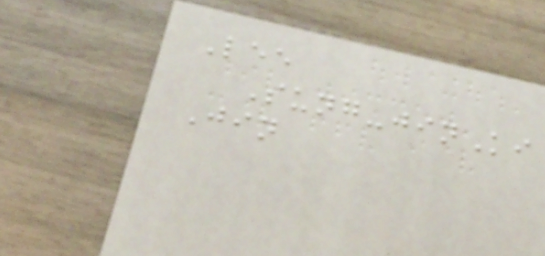Lee
Sung-jinKi
Jin
